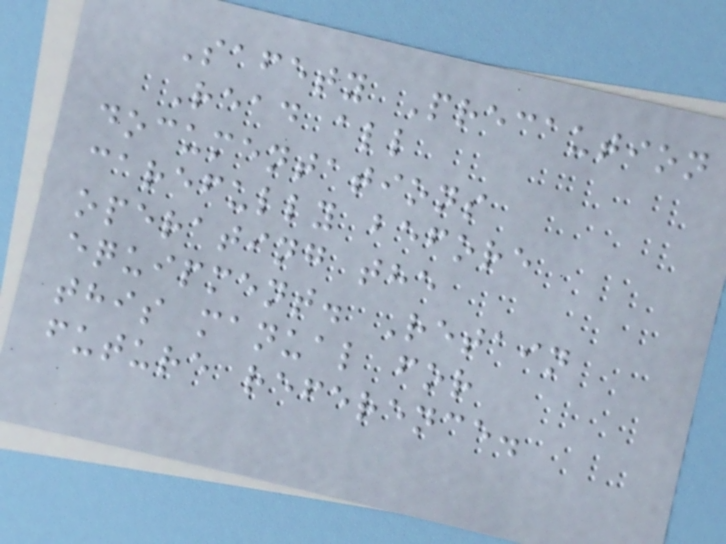Safety Precaution
Read all
documentations
carefully before
operating the
equipment. Retain
this manual for
future reference.
